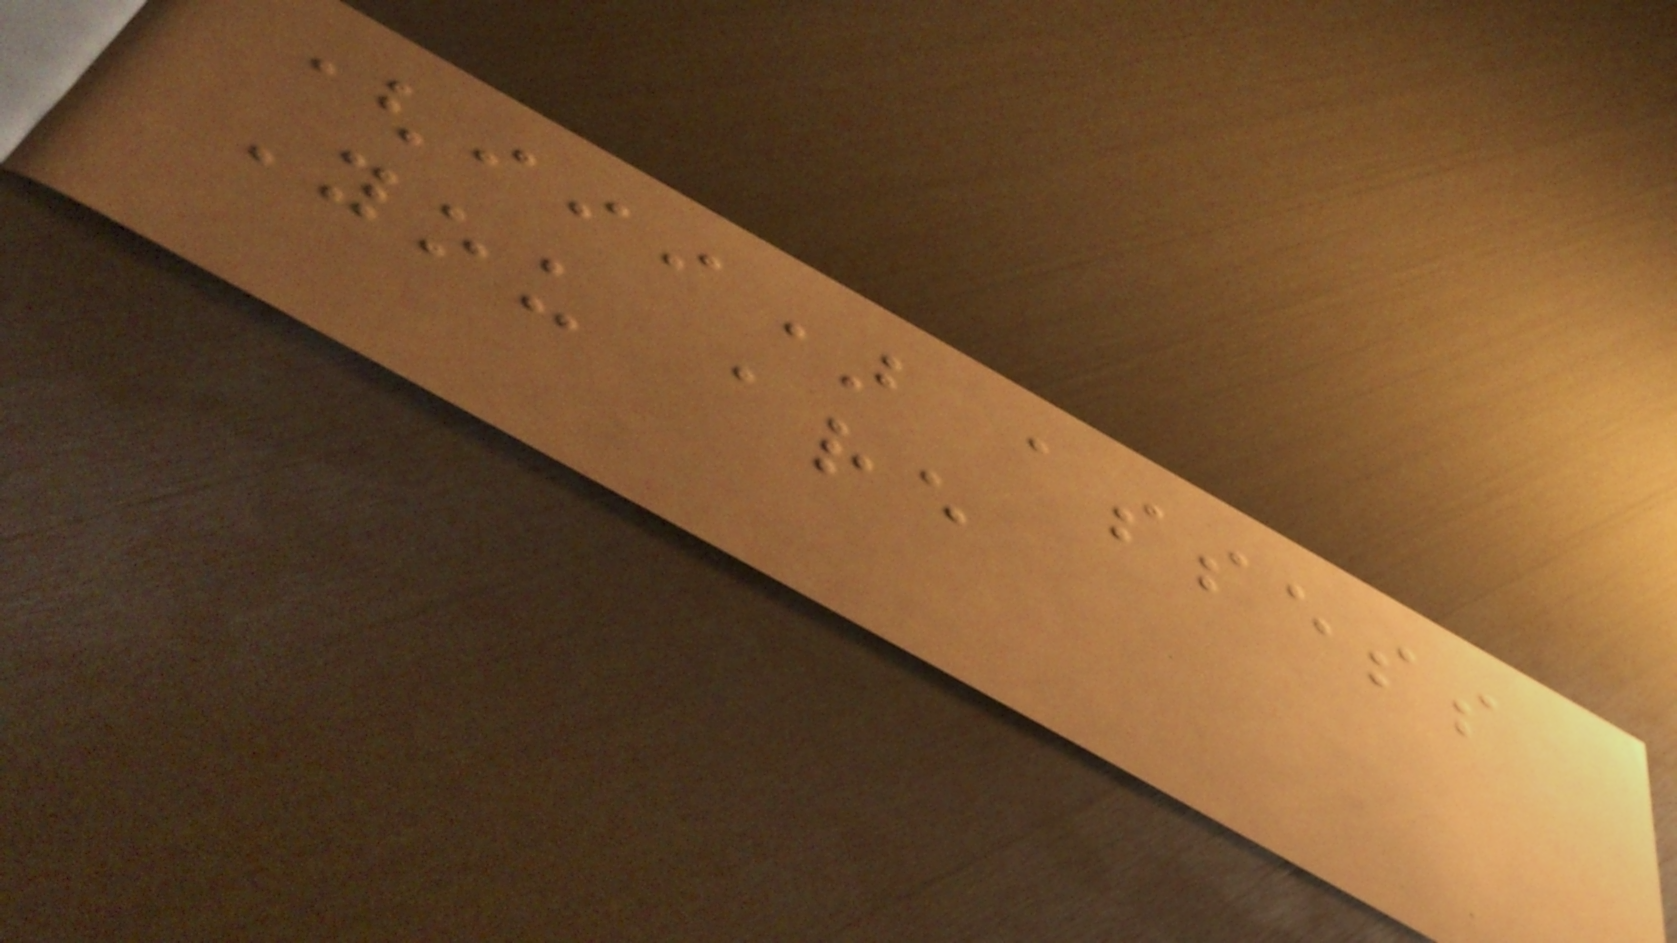(iii) assess
You are
